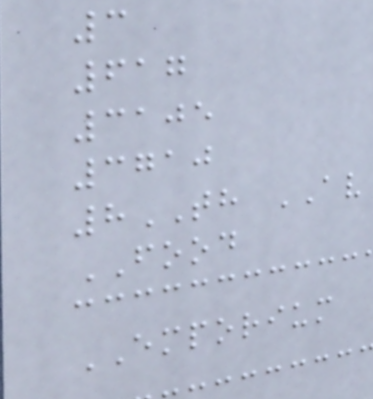3
617
3105
3710
8TH AV
FOOD
EMPORIUM
